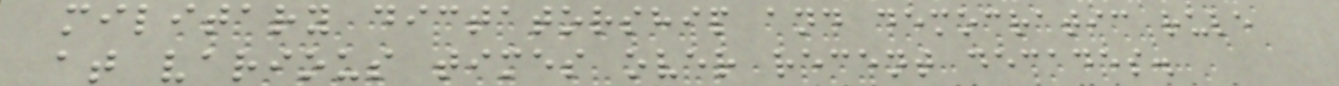military dictatorship and democratic rule
at various times over recent decades.
